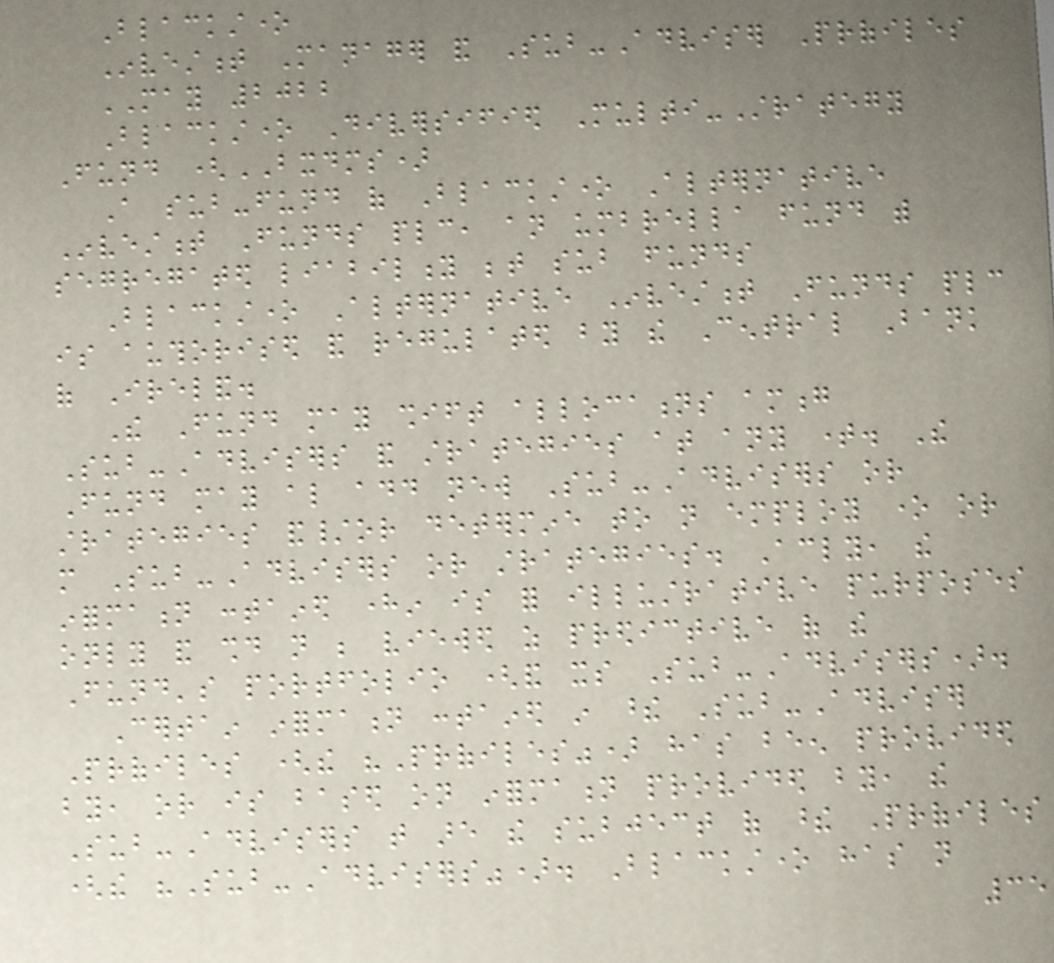Blackstone
Investment Manager and Sub-Adviser Profiles
MAY 2022
Blackstone Diversified Multi-Strategy
Fund (BXDMS)
A sub-fund of Blackstone Alternative
Investment Funds plc, an umbrella fund with
segregated liability between sub funds
Blackstone Alternative Investment Funds plc
is authorised and regulated by the Central Bank
of Ireland.
The Fund may shift allocations among
Sub-Advisers and strategies at any time. The
Fund may also add new Sub-Advisers or
strategies and/or determine to not employ one or
more Sub-Advisers or strategies. Accordingly, the
information contained herein is for illustrative purposes
only and should not be viewed as predictive of the
Fund's portfolio (and its Sub-Advisers).
Certain information contained in these Sub-Adviser
Profiles (the "Profiles") has been provided
by, or is based on information provided by, the
Sub-Advisers that are the subject of these Profiles
(the "Sub-Advisers"). Blackstone has not
35
